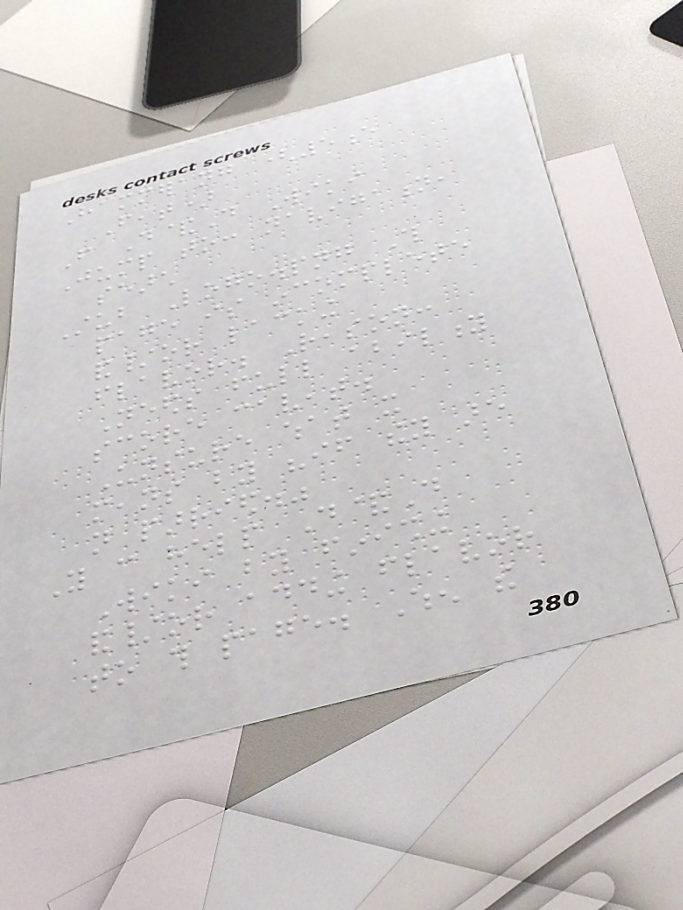Hammerang (5e
Feat)
From D&D Wiki
Jump to: navigation,
search
Stub Logo.png This
page is incomplete
and/or lacking
flavor. Reason:
Needs full ability
score caveat.
Unsure what it
means by "if they are
not parried."
You can help D&D
Wiki by finishing
and/or adding flavor
to this page. When the
